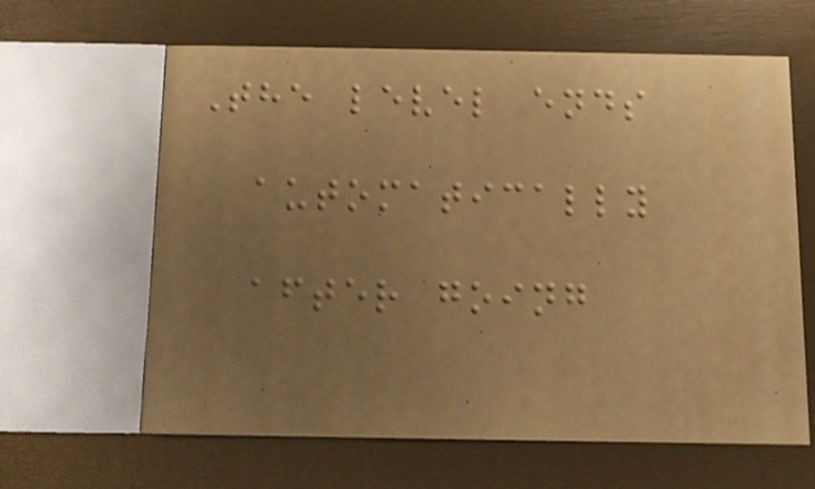The level ends
automatically
after going
